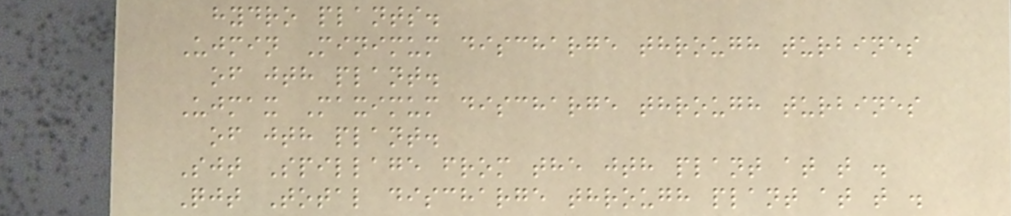hydro plants.
Ujmin Minimum discharge through turbines
of jth plant.
Ujmax Maximum discharge through turbines
of jth plant.
Sjt Spillage from the jth plant at t .
Qjt Total discharge through plant at t .
